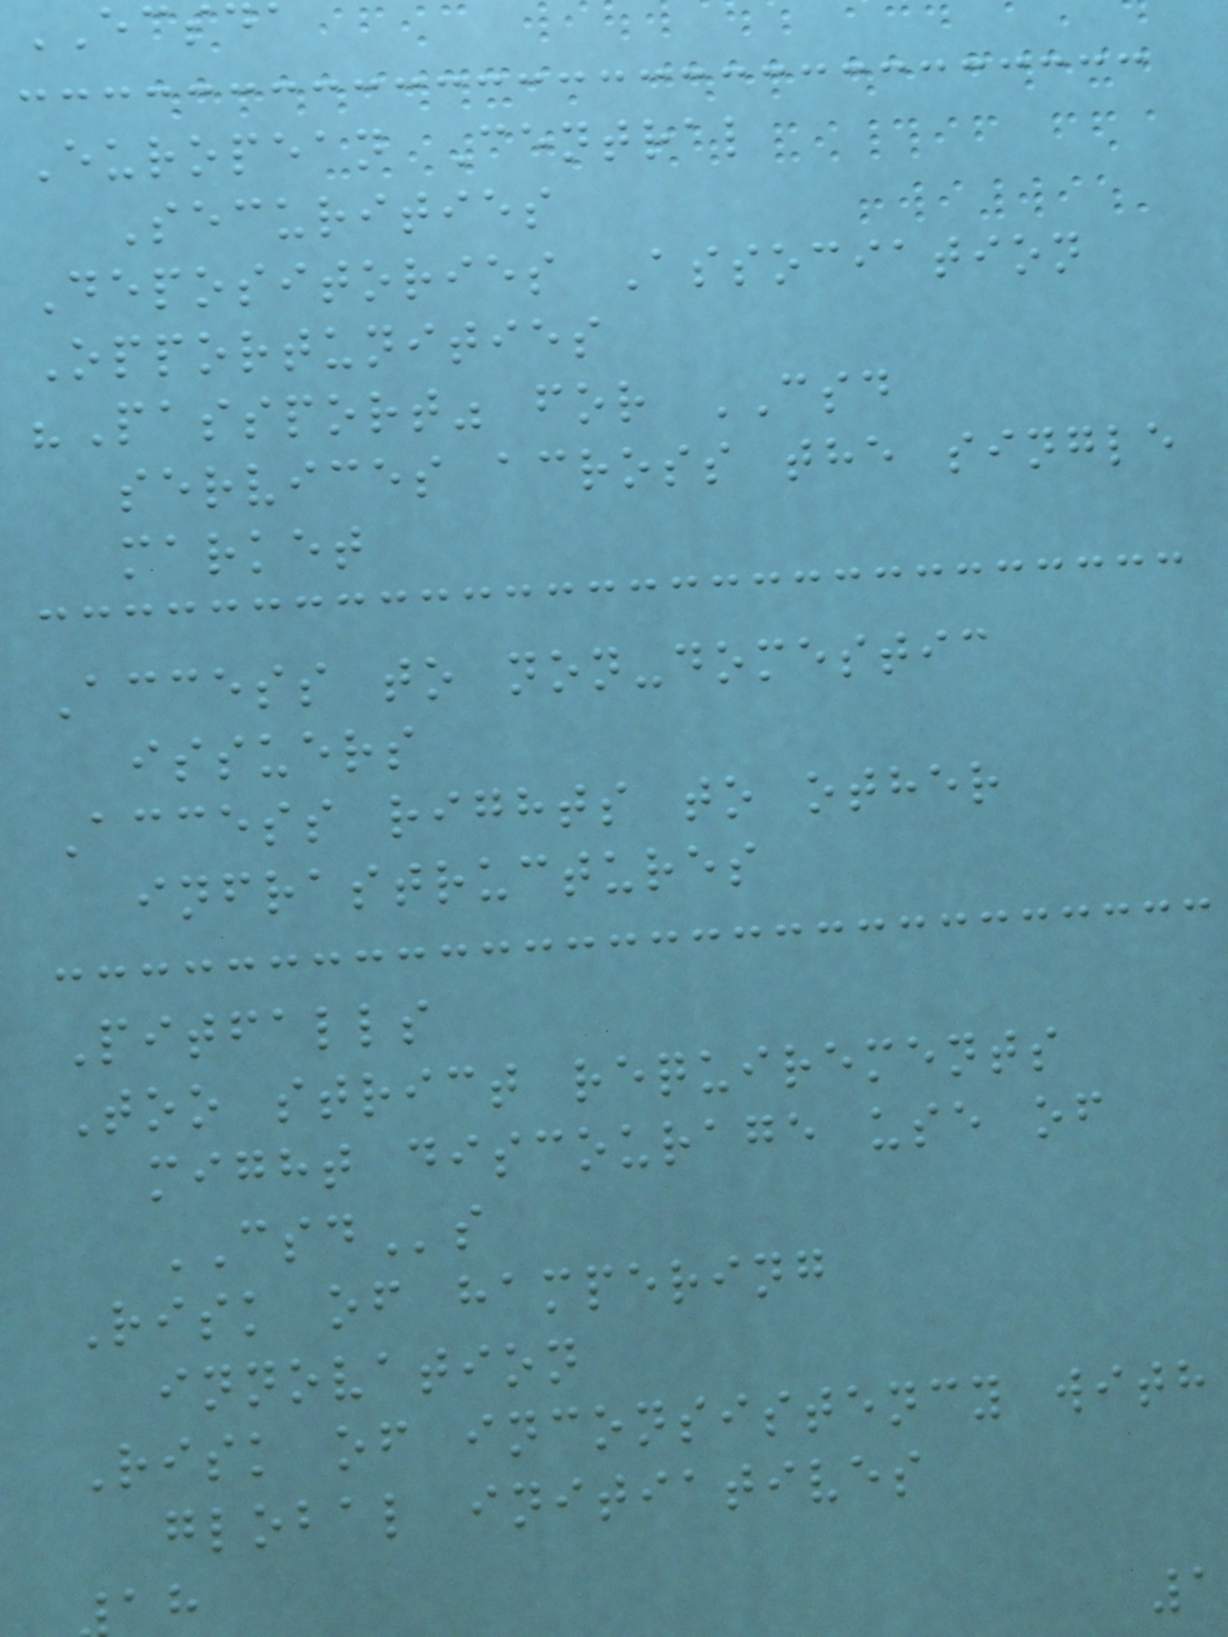ECSD
European Central
Securities
Depositories Association
Opportunities
"Passport" for CSD
services across the single
market
Access to non-domestic
issuers
Access rights to other
infrastructures
Pitfalls
Too strict requirements
might discourage use of
CSDs
Risk of hampering
innovation
Risk of inconsistency with
global initiatives
